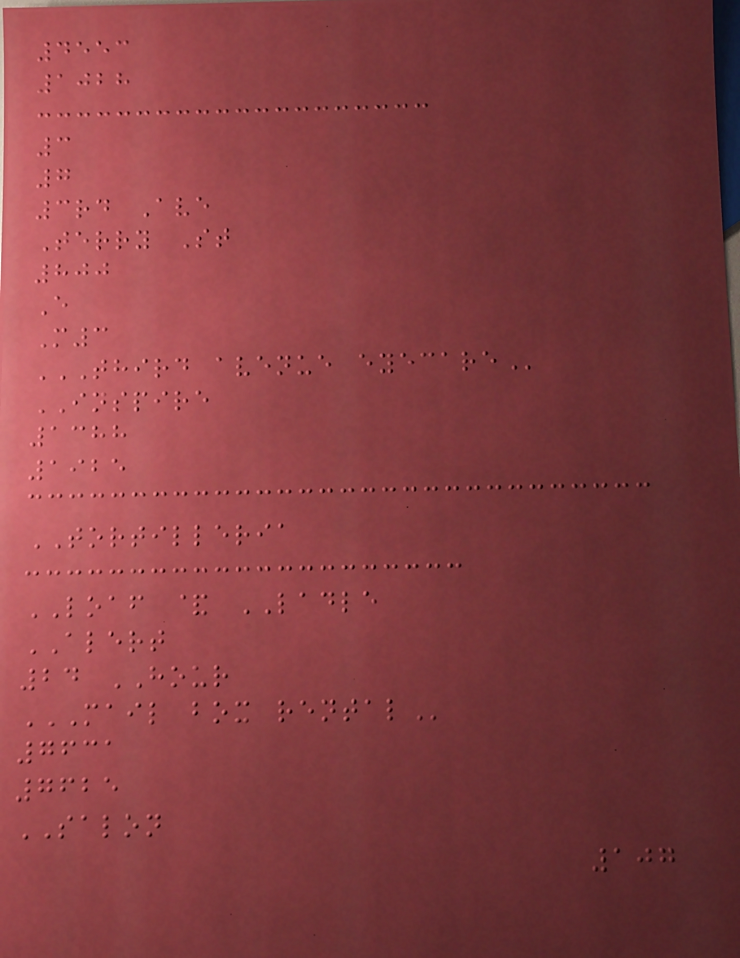4553
1028
3
7
3rd Ave
Terry St
800
E
M3
THIRD AVENUE EYECARE
INSPIRE
1388
1925
TORTILLERIA
LOAF & LADLE
ALERT
24 HOUR
MAIL BOX RENTAL
7631
7625
SALON
107
